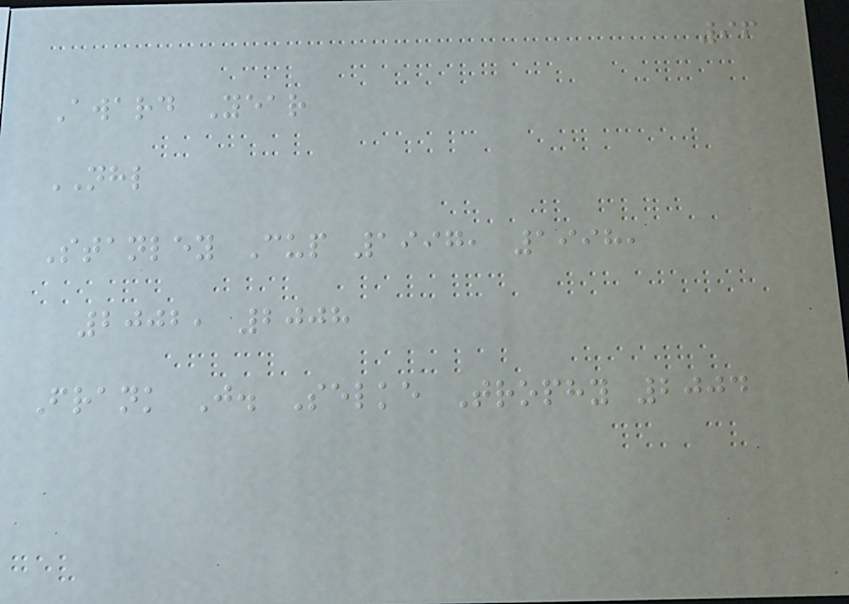96
Award Year
NHL
Stanley Cup 1997, 1998,
2002, 2008
Frank J. Selke Trophy 2004
